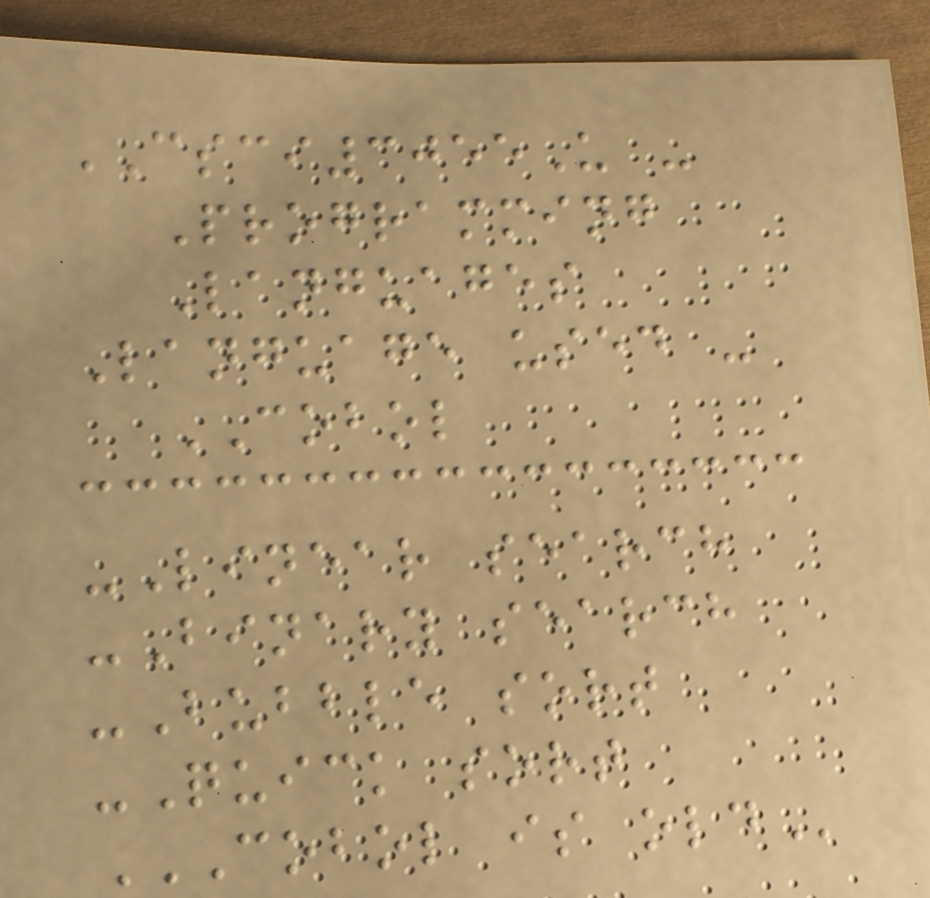CSCI3055U -
Programming
Languages
Language used -
COBOL
-Linear search
-Binary search
-Bubble sort
-Quick sort
COBOL IS OLD
